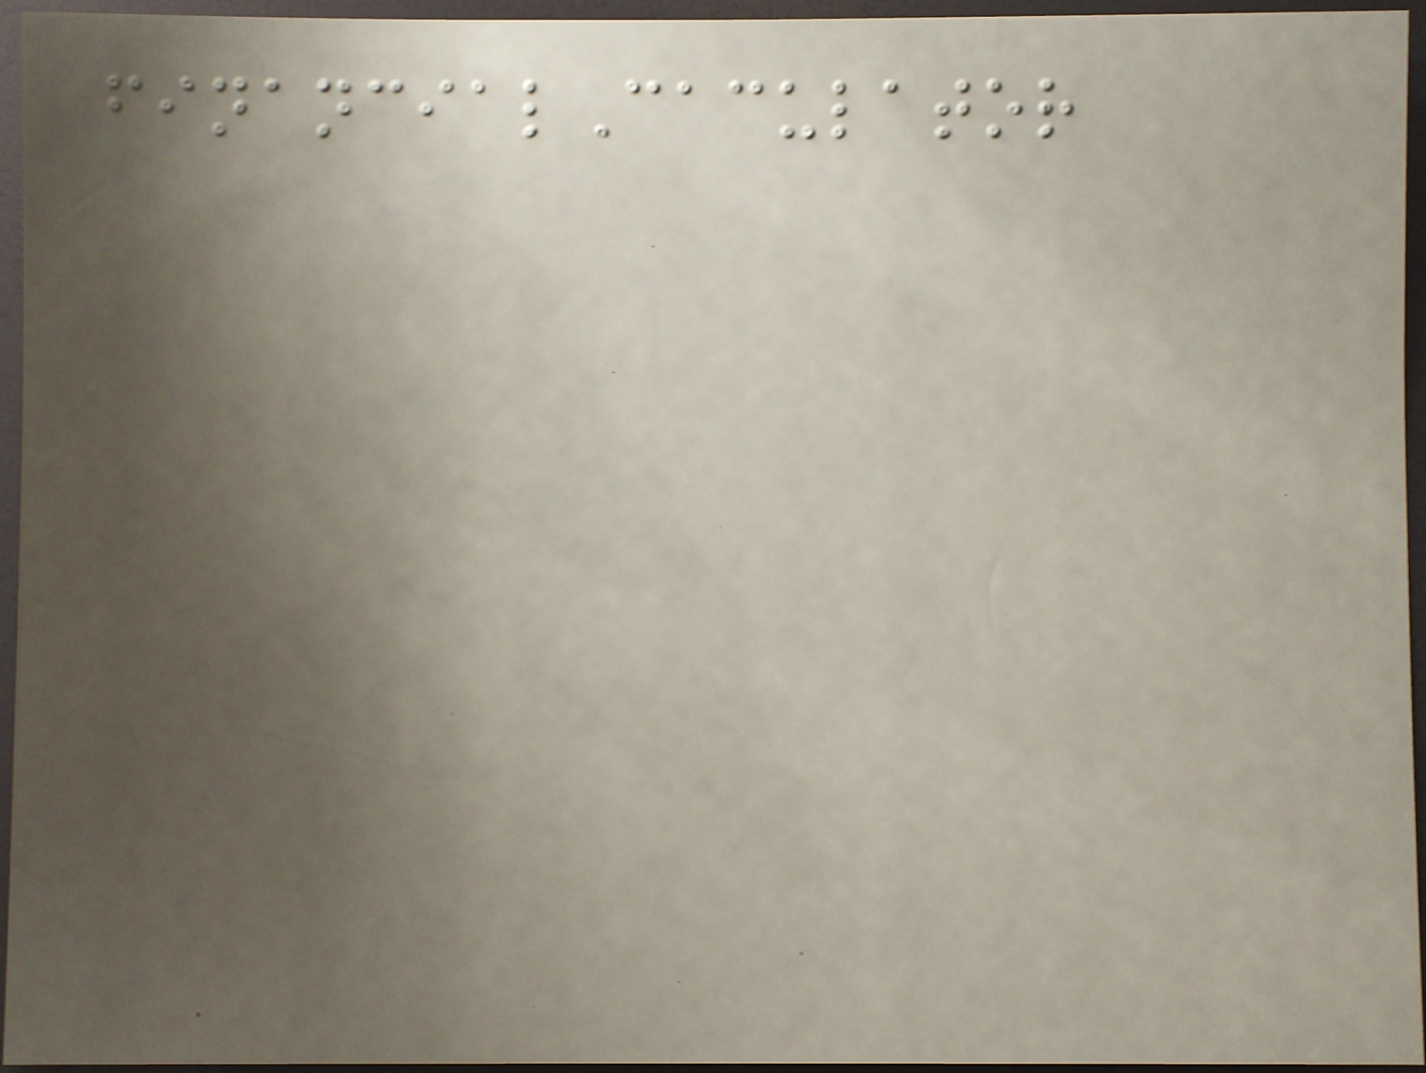financialCaculator
